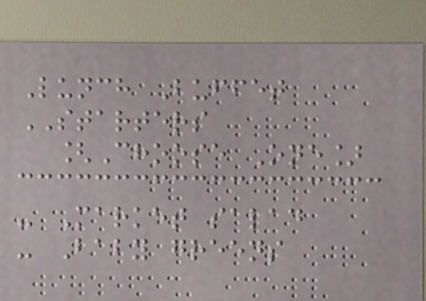Lunch Buffet
STARTERS
[Choose One]
- Market salad
- Baby greens
